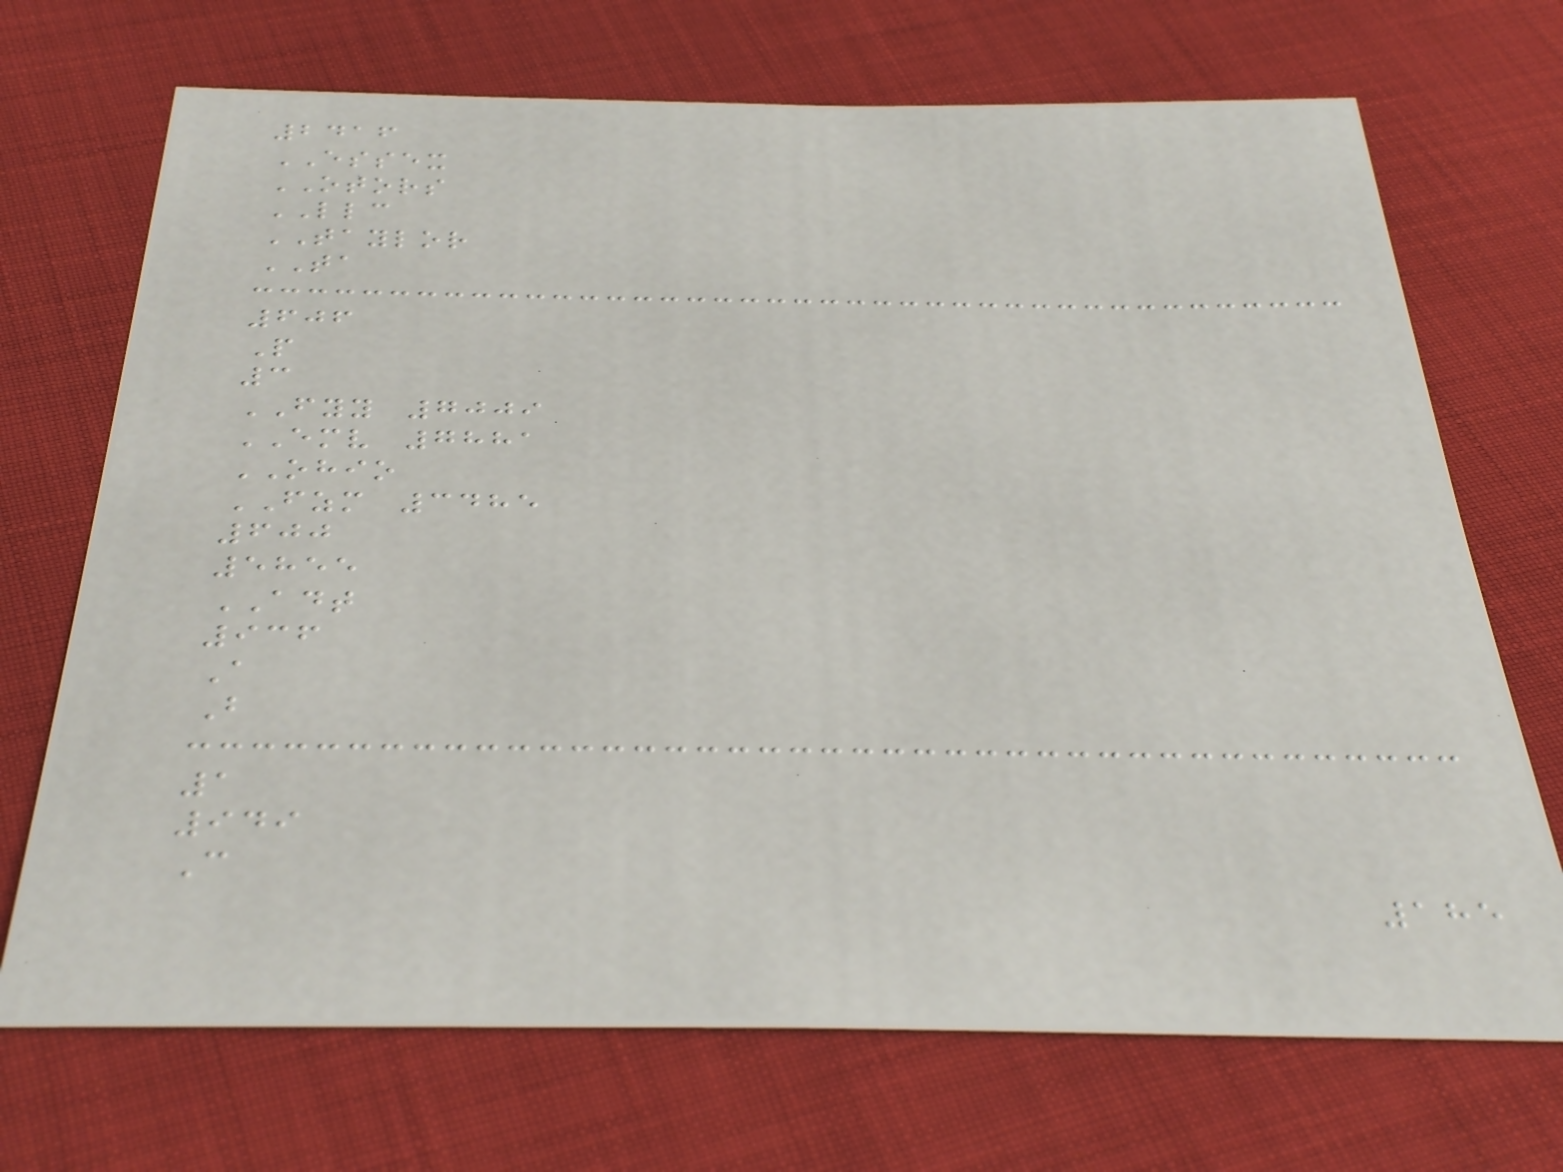2416
ESSEX
OTORS
LLC
TAYLOR
TA
606
P
3
FYY 7009
EMV 7881
OHIO
FZM 3485
600
5855
ADT
936
A
B
1
949
C
185
